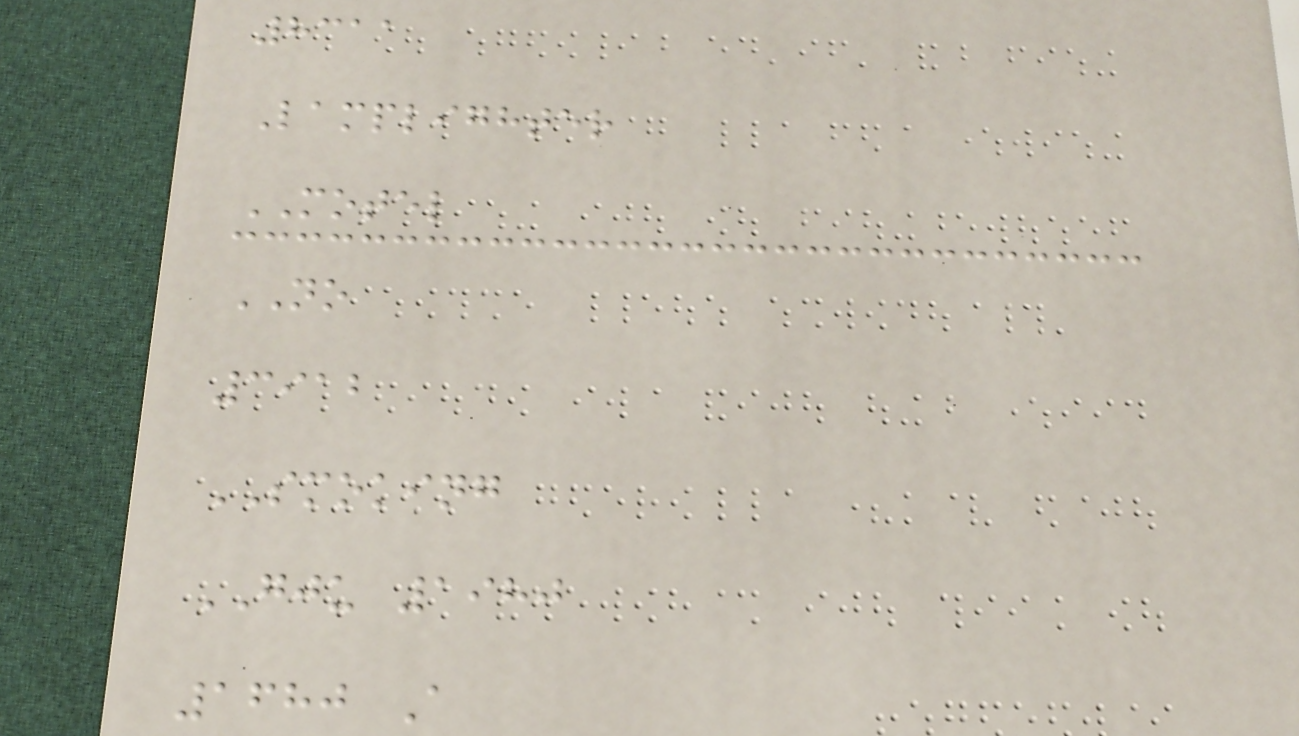8311
Lamplighter
MOTEL
NO
3912
SMOKING
GJU 1980
1680 A
